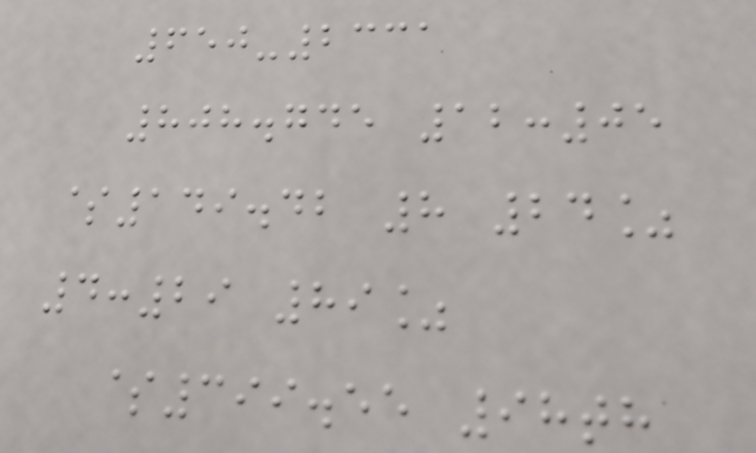650-2331
808.745 12:05
$149.42 8 24%
4:29 89%
$399.55 98th
